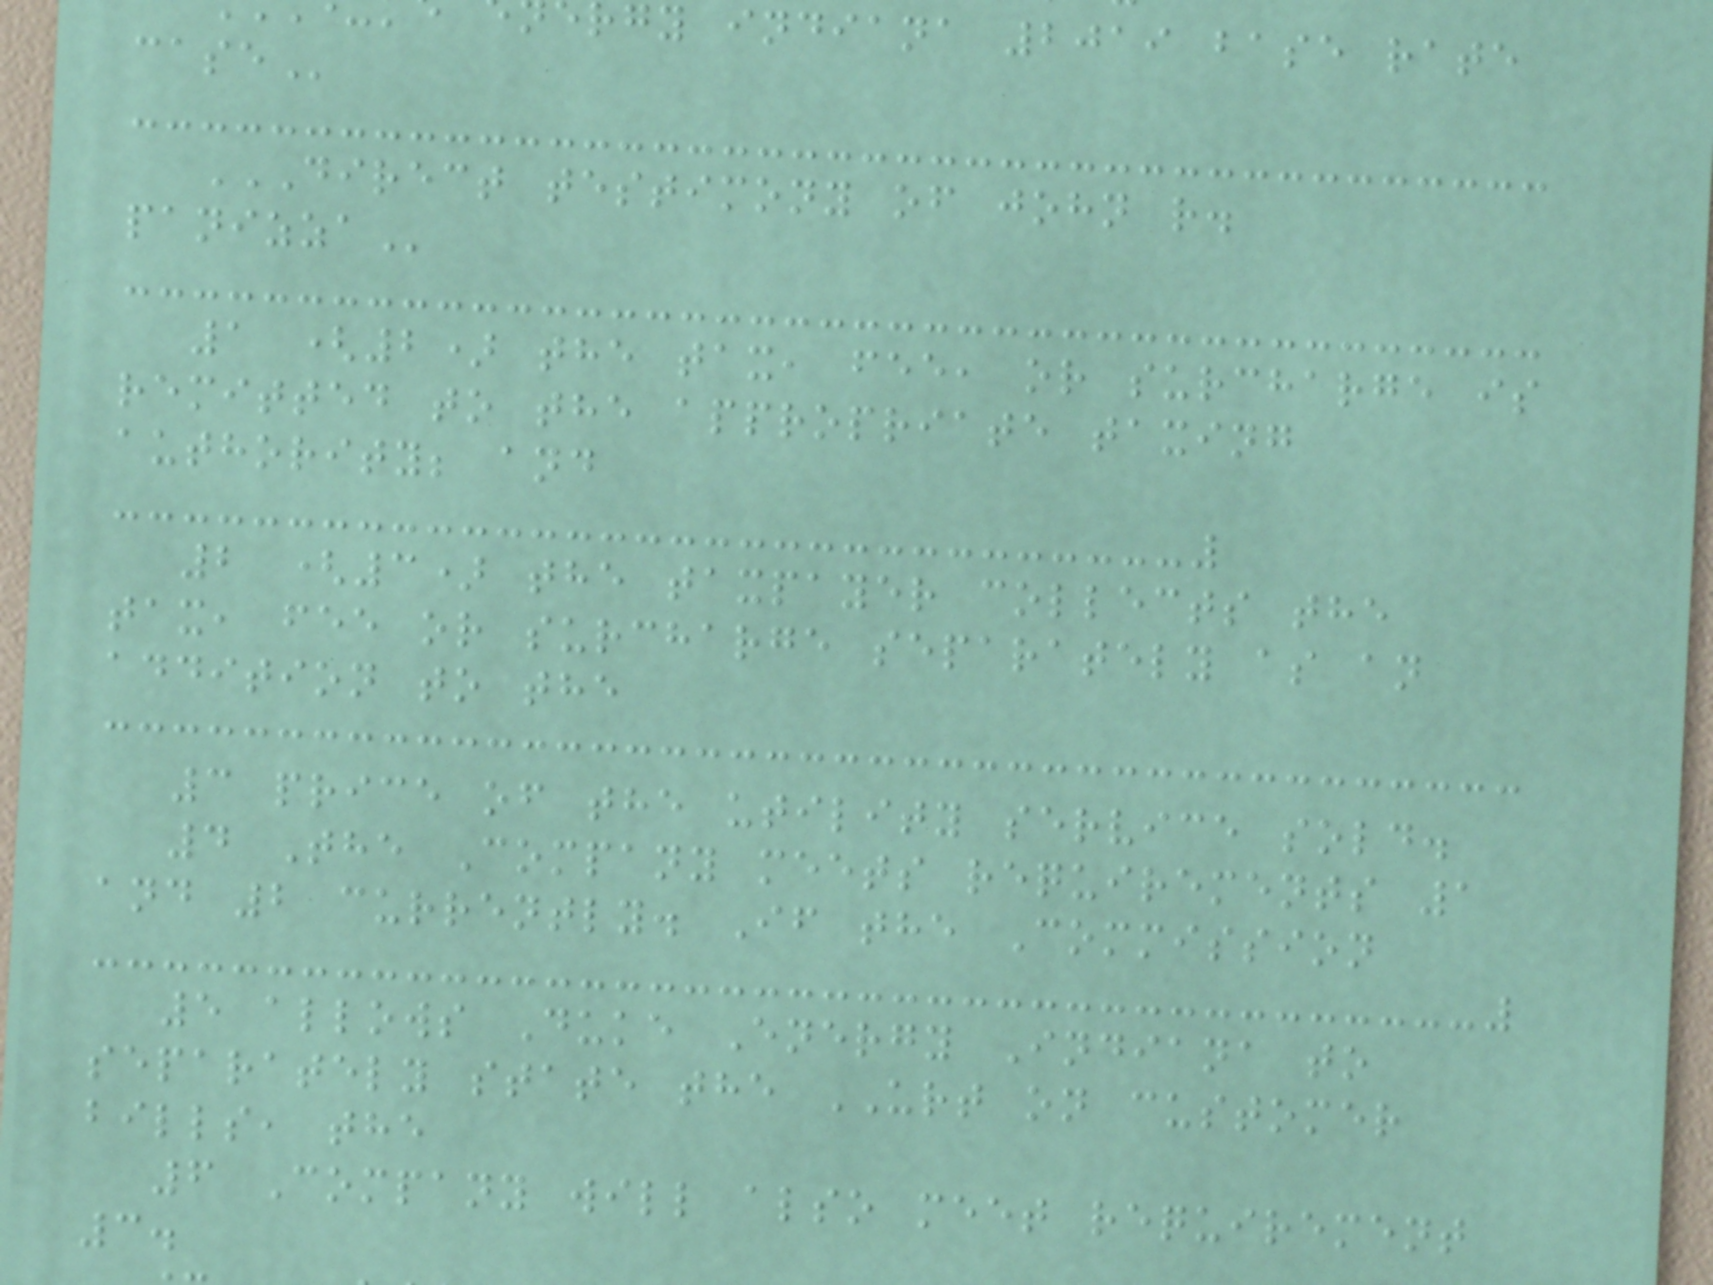rgy indiana 2019 base rate
DIRECT TESTIMONY OF JOHN R.
1 (2) the tax, fee, or surcharge is
remitted to the appropriate taxing
authority; and
2 (3) the taxpayer collects the
tax, fee or surcharge separately as an
addition to the
3 price of the utility service sold.
4 The Company meets requirements 1
and 2 currently. If the Commission
5 allows Duke Energy Indiana to
separately state the URT on customer
bills, the
6 Company will also meet requirement
3.
